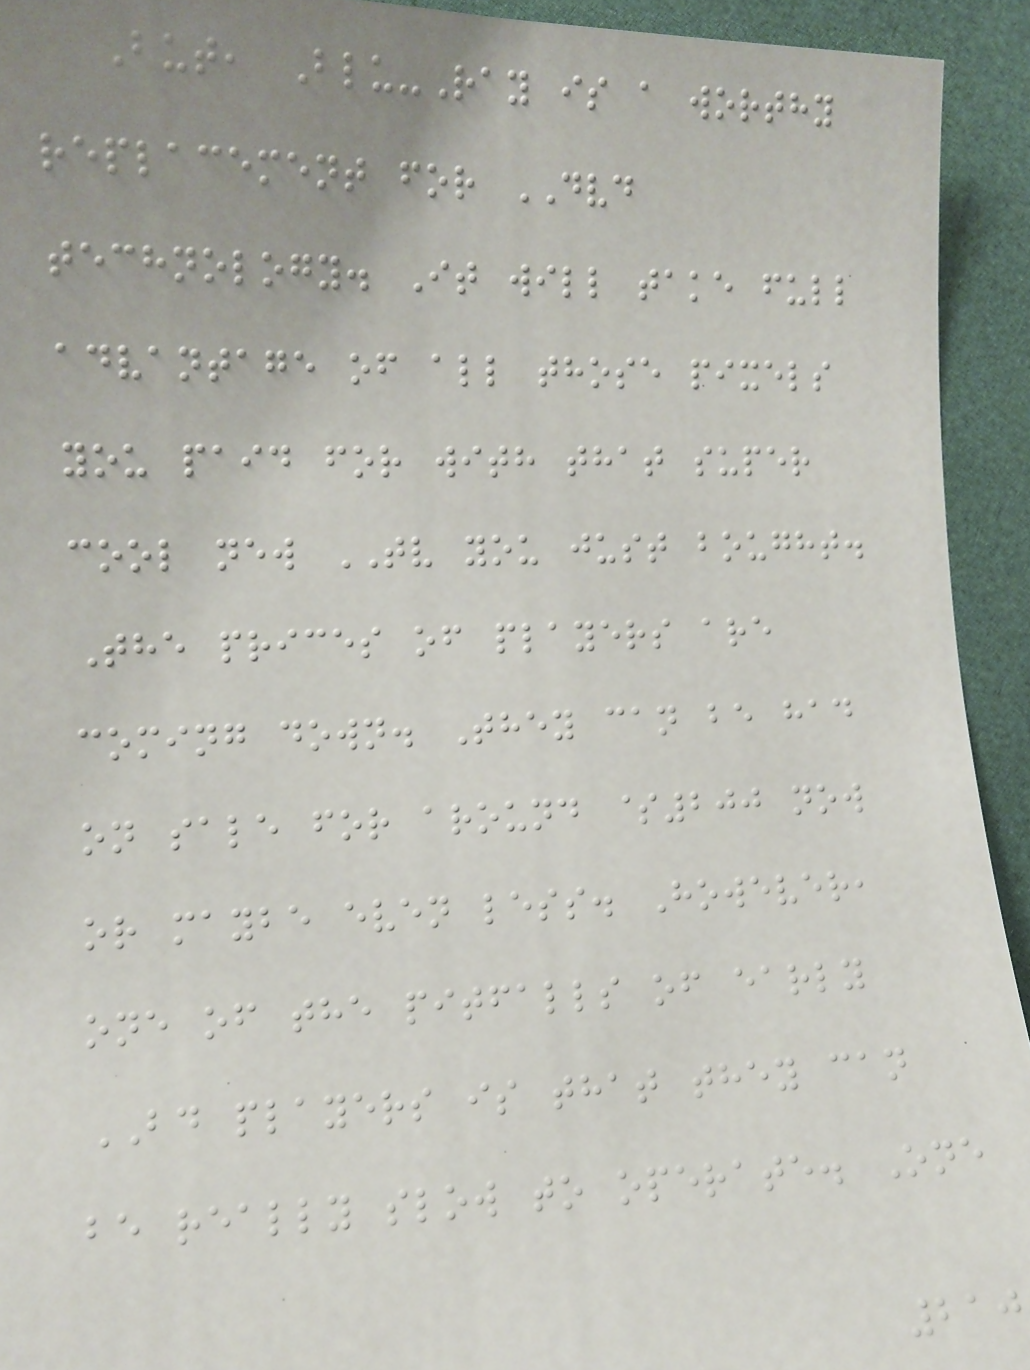But, Blu-Ray is a worthy
replacement for DVD
technology. It will take full
advantage of all those pixels
you paid for with that super
cool new TV you just bought.
The prices of players are
coming down. They can be had
on sale for around $200 now
or maybe even less. However,
one of the pitfalls of early
BD players is that they can
be really slow to operate. One
210
